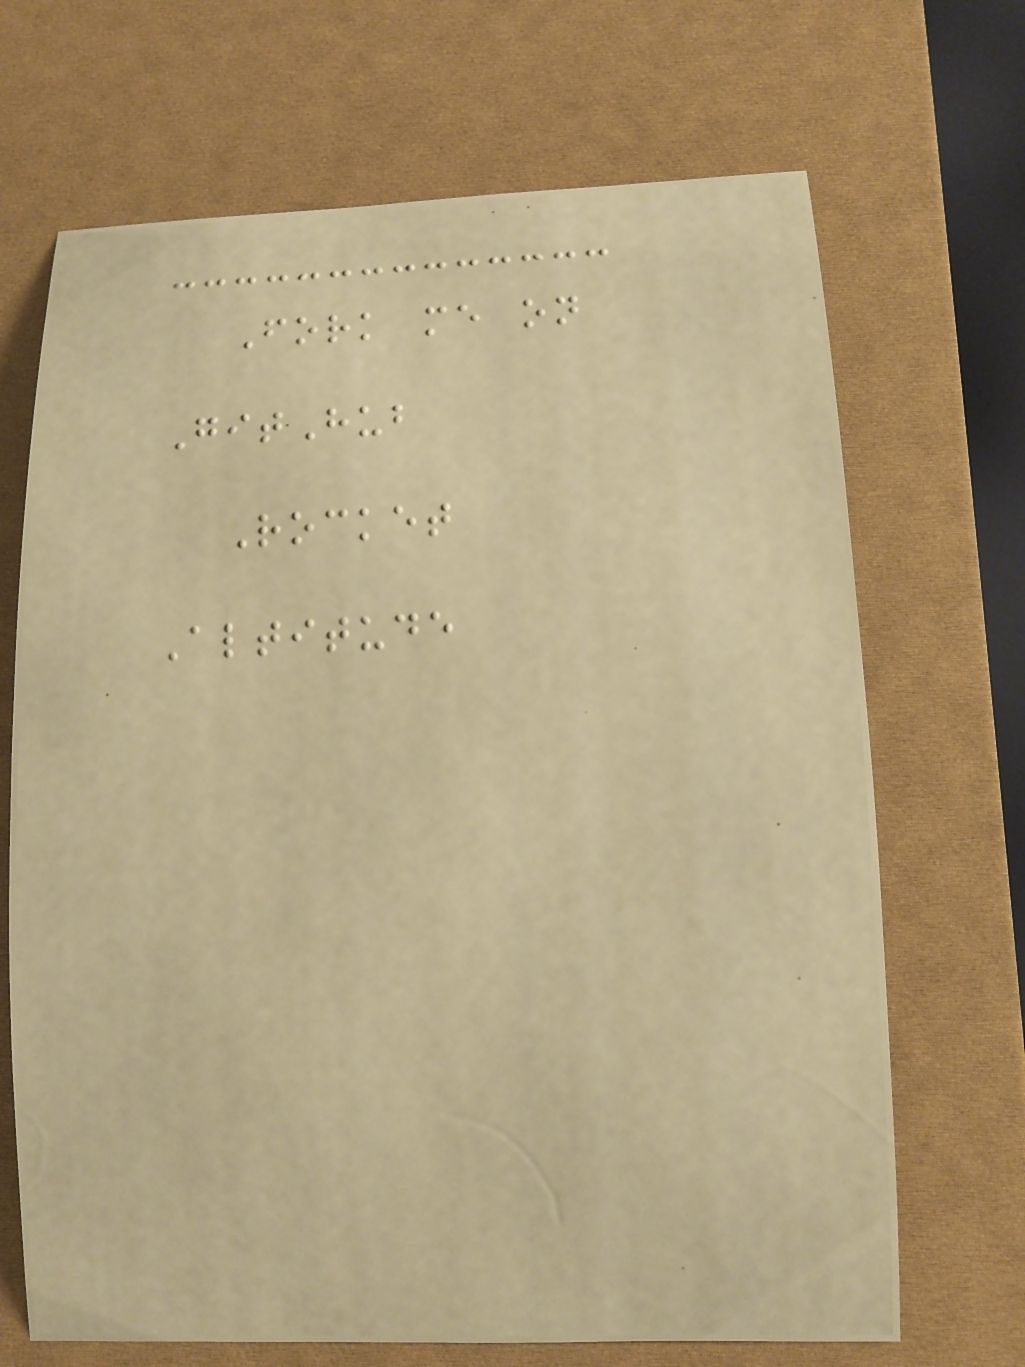Fork me on
GitHub
Rocket
Altitude
